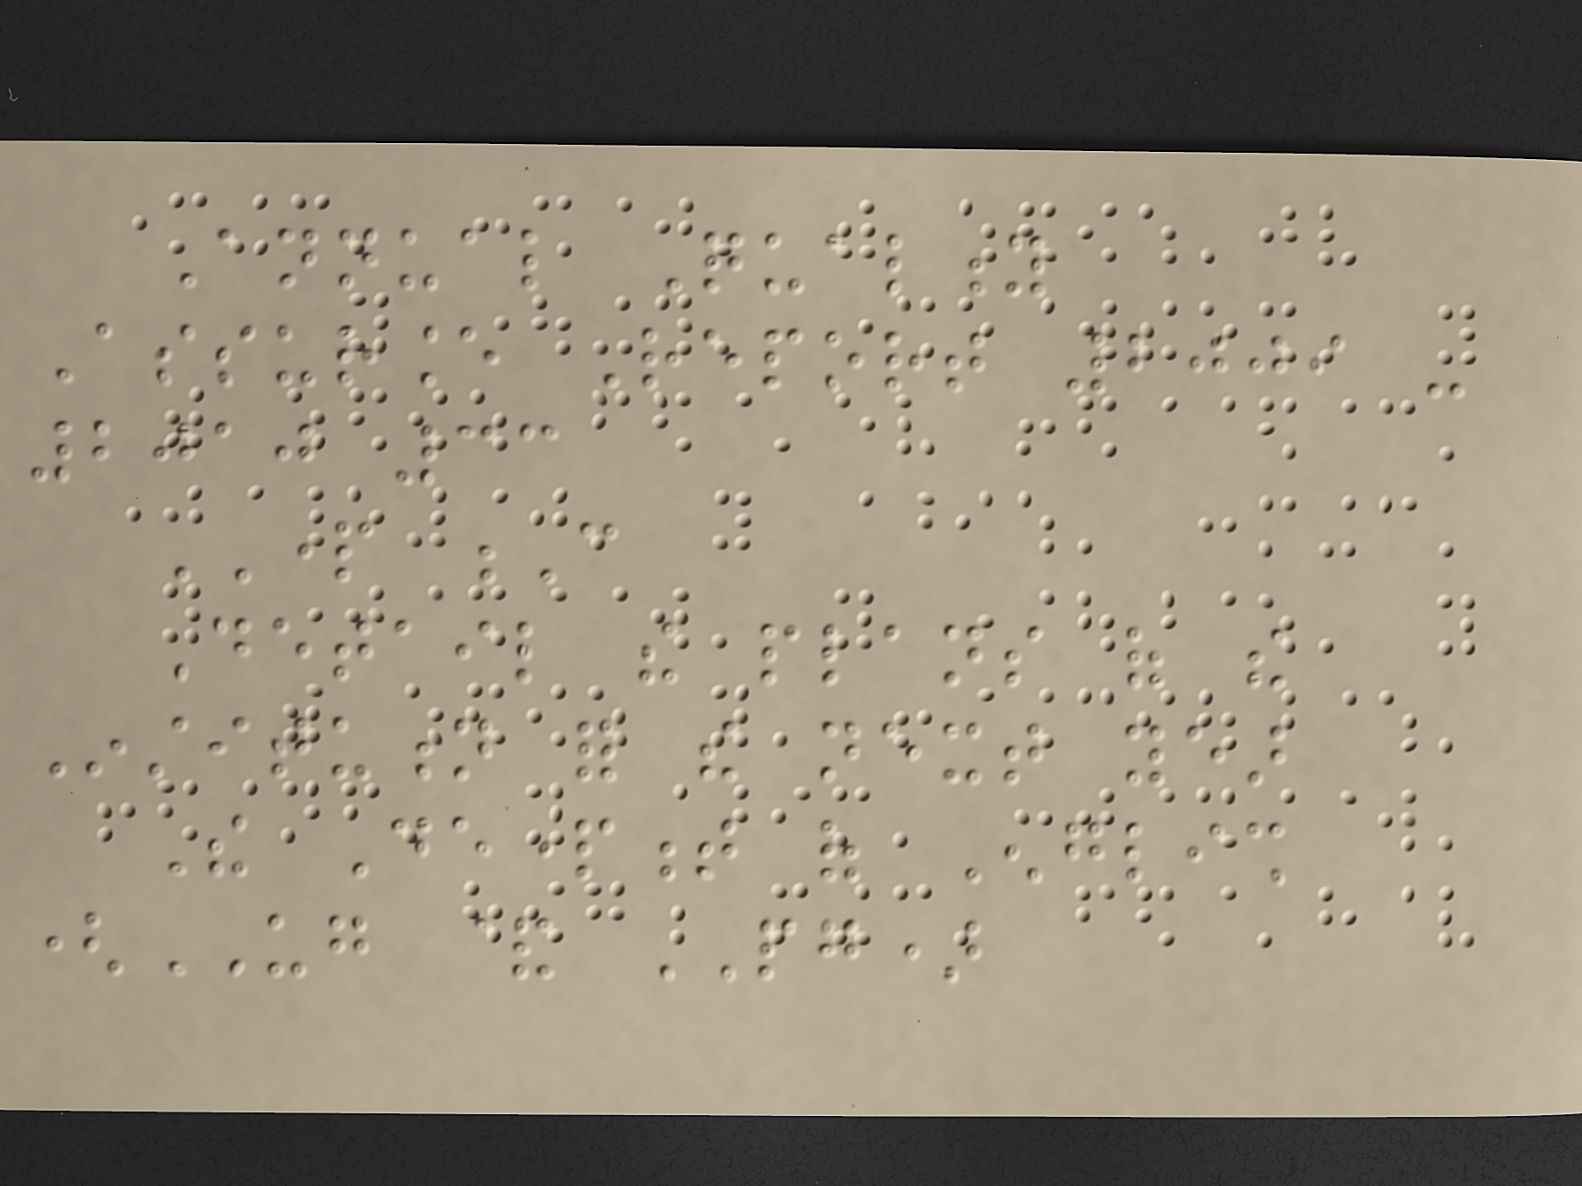Annual Quality
Assurance Report 2009 -
2010 33
PART C
Detail the plans of the
Institution for the next year
The Department of English
(UG & PG)
